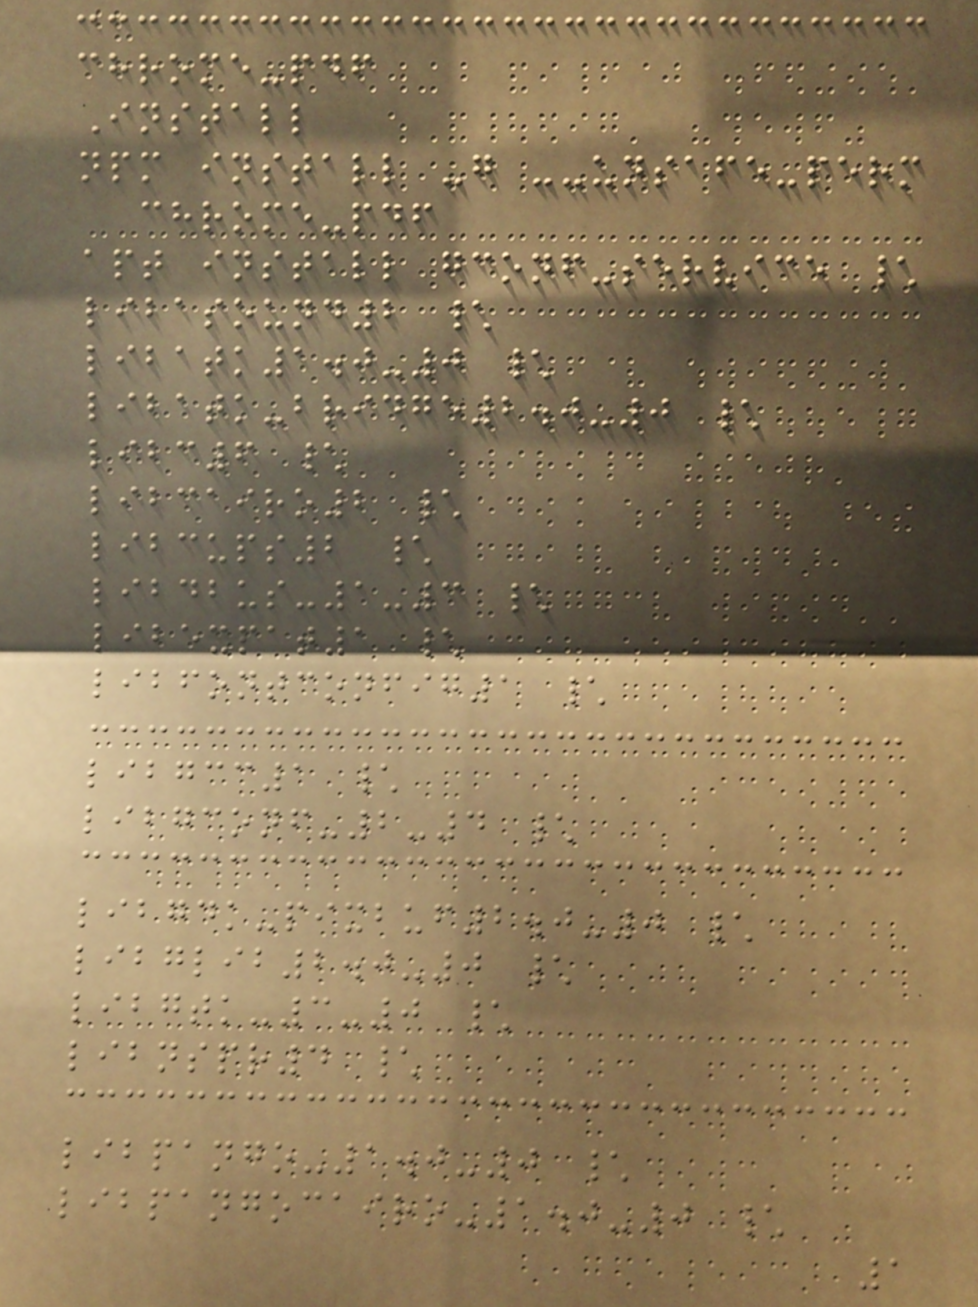chrome-pdf
Install
npm install -g --unsafe-perm
chrome-pdf
apt install gconf-service \
libasound2 \
libatk1.0-0 \
libatk-bridge2.0-0 \
libc6 \
libcairo2 \
libcups2 \
libdbus-1-3 \
libexpat1 \
libfontconfig1 \
libgcc1 \
libgconf-2-4 \
libgdk-pixbuf2.0-0 \
libglib2.0-0 \
libgtk-3-0 \
libnspr4 \
libpango-1.0-0 \
libpangocairo-1.0-0 \
1
